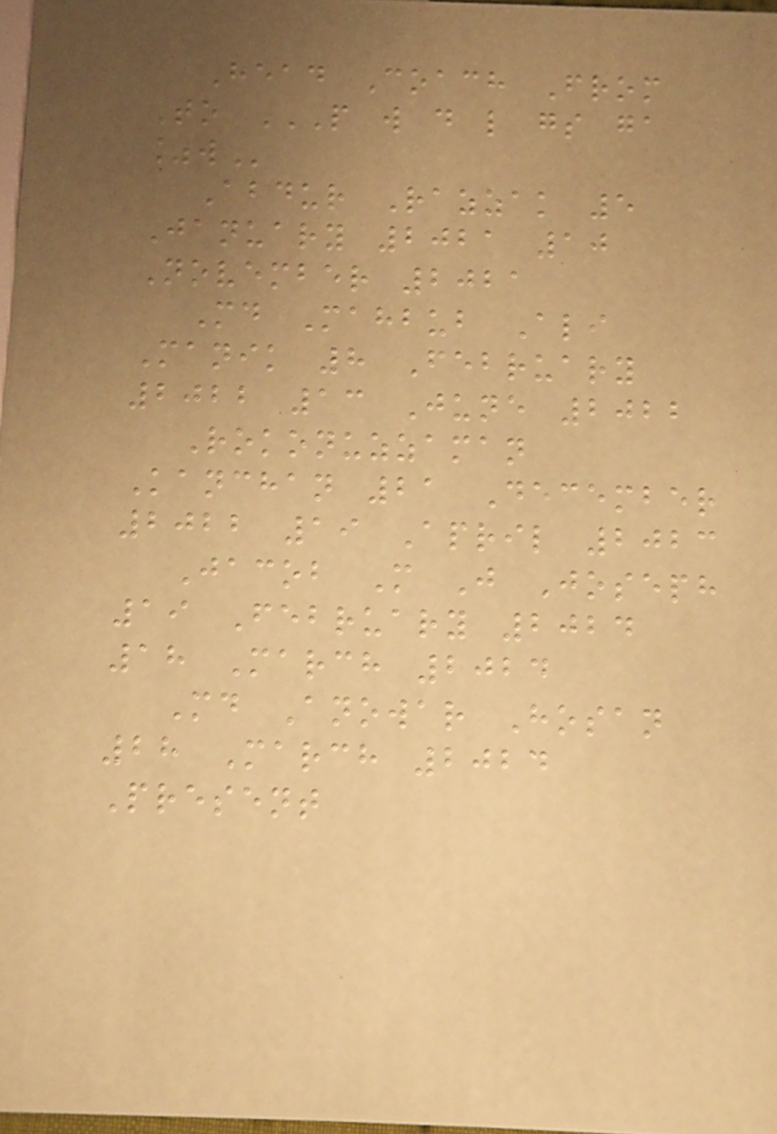Head Coach From
To P W D L GS GA
%W
Abdur Razzak 5
January 2021 10
November 2021
Md Mahbub Ali
Manik 8 February
2022 13 June 2022
Rokonuzzaman
Kanchan 21 December
2022 19 April 2023
Jacob M J Joseph
19 February 2024
18 March 2024
Md Anowar Hosan
28 March 2024
Present
